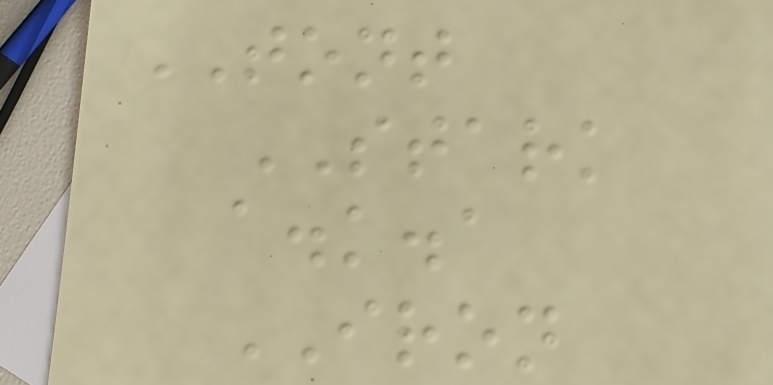TONT
STARK
a.k.a
IRON
